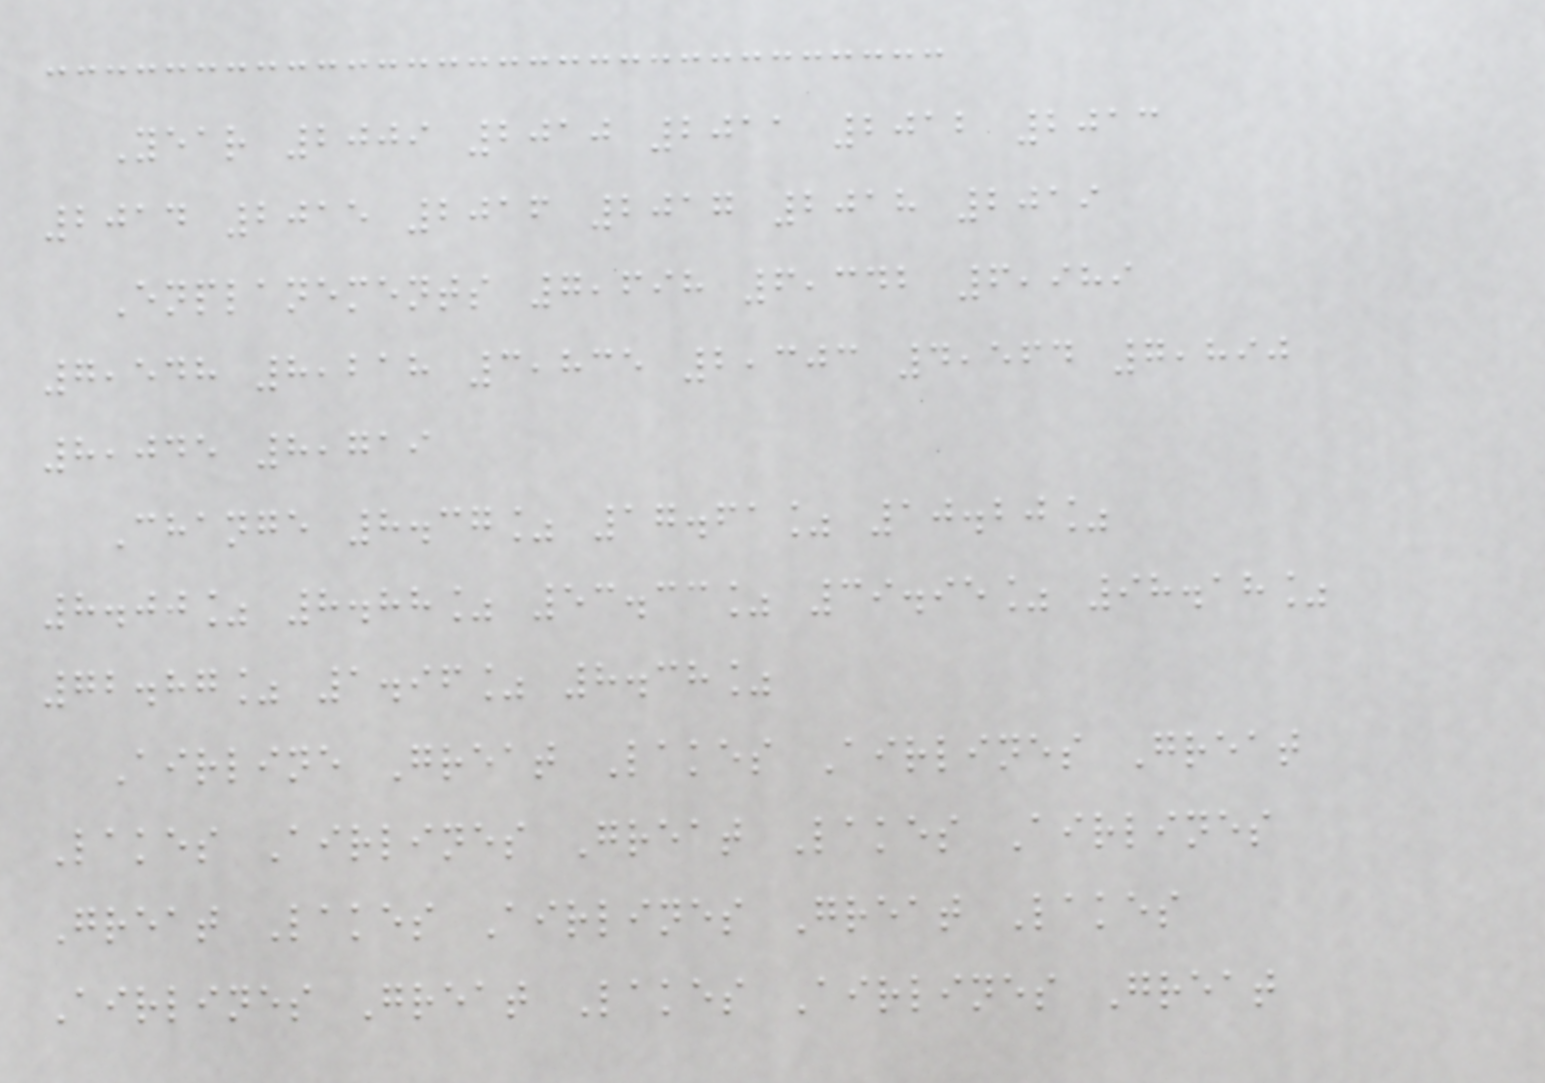Year 2009 2010 2011 2012 2013
2014 2015 2016 2017 2018 2019
Enplanements 7,698 6,342 6,989
7,548 8,218 3,835 2,303 4,564 7,890
8,045 8,719
Change 8.37% 17.61% 10.20%
8.00% 8.88% 53.33% 39.95% 98.18%
72.87% 1.96% 8.38%
Airline Great Lakes Airlines Great
Lakes Airlines Great Lakes Airlines
Great Lakes Airlines Great Lakes
Airlines Great Lakes Airlines Great
